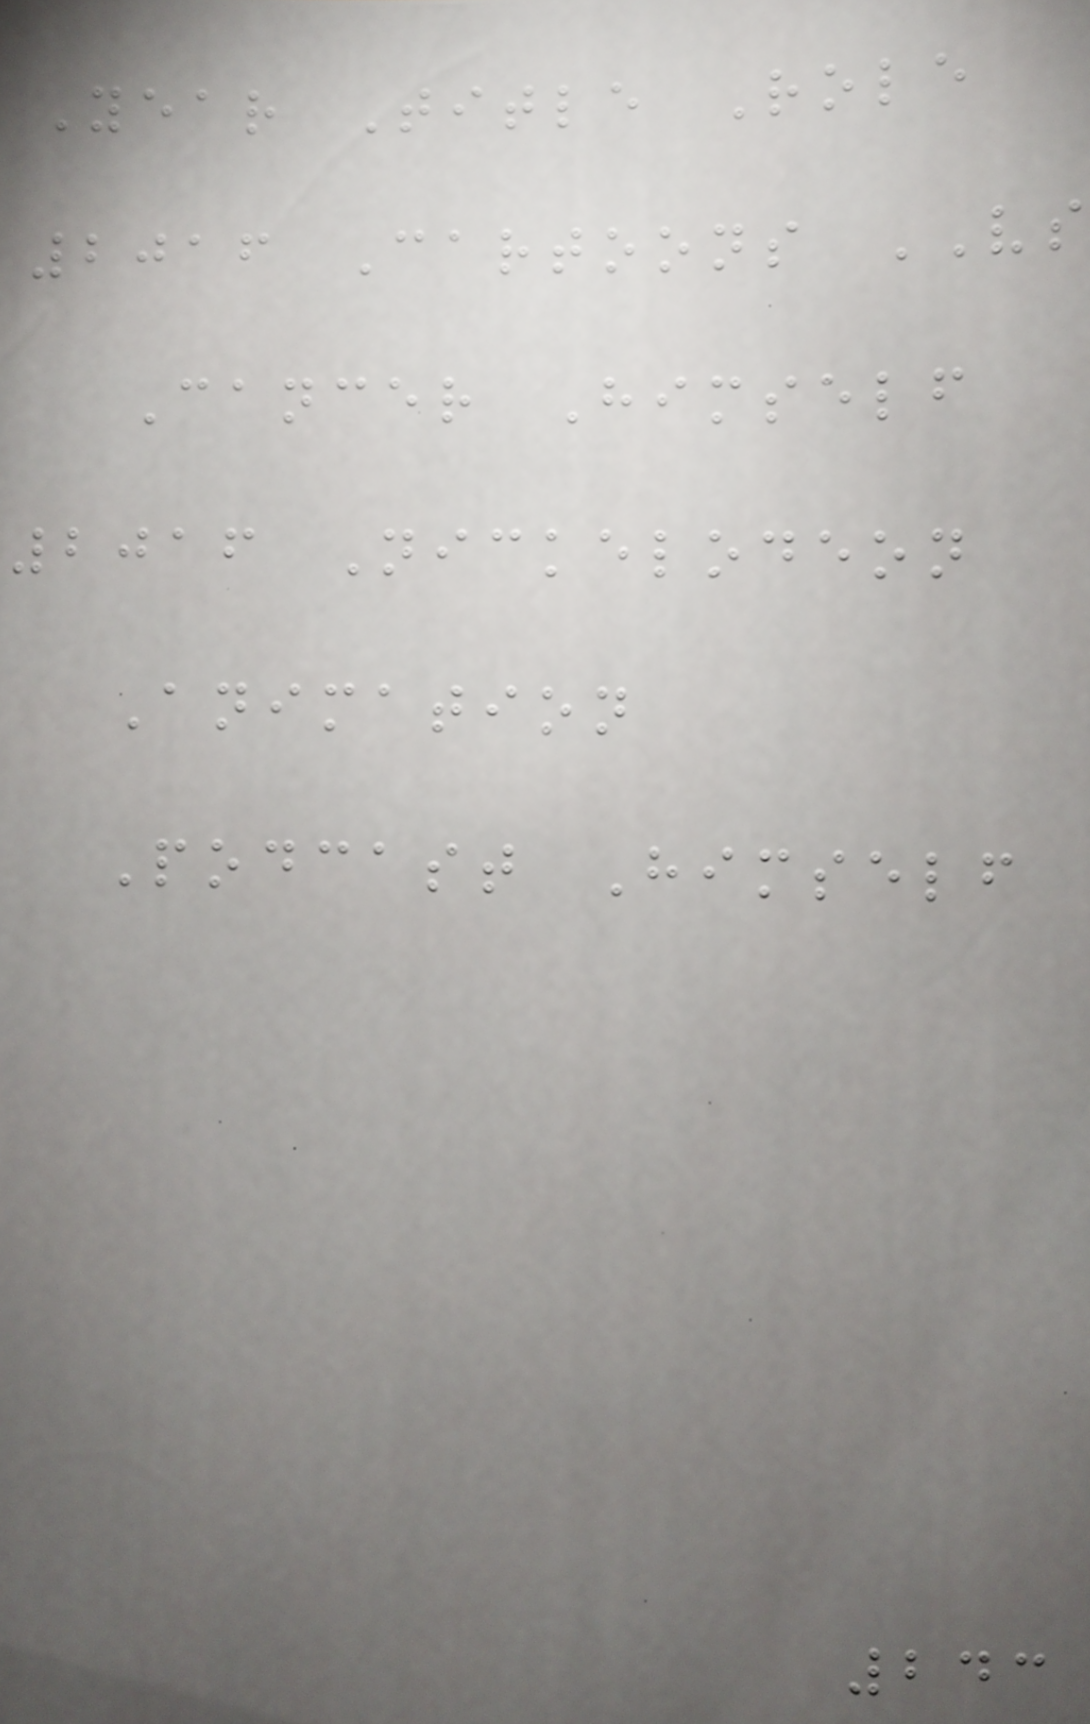Year Title Role
2016 Cartoons VS
Cancer Himself
2016 Nickelodeon
Animation
Podcast Himself
243
